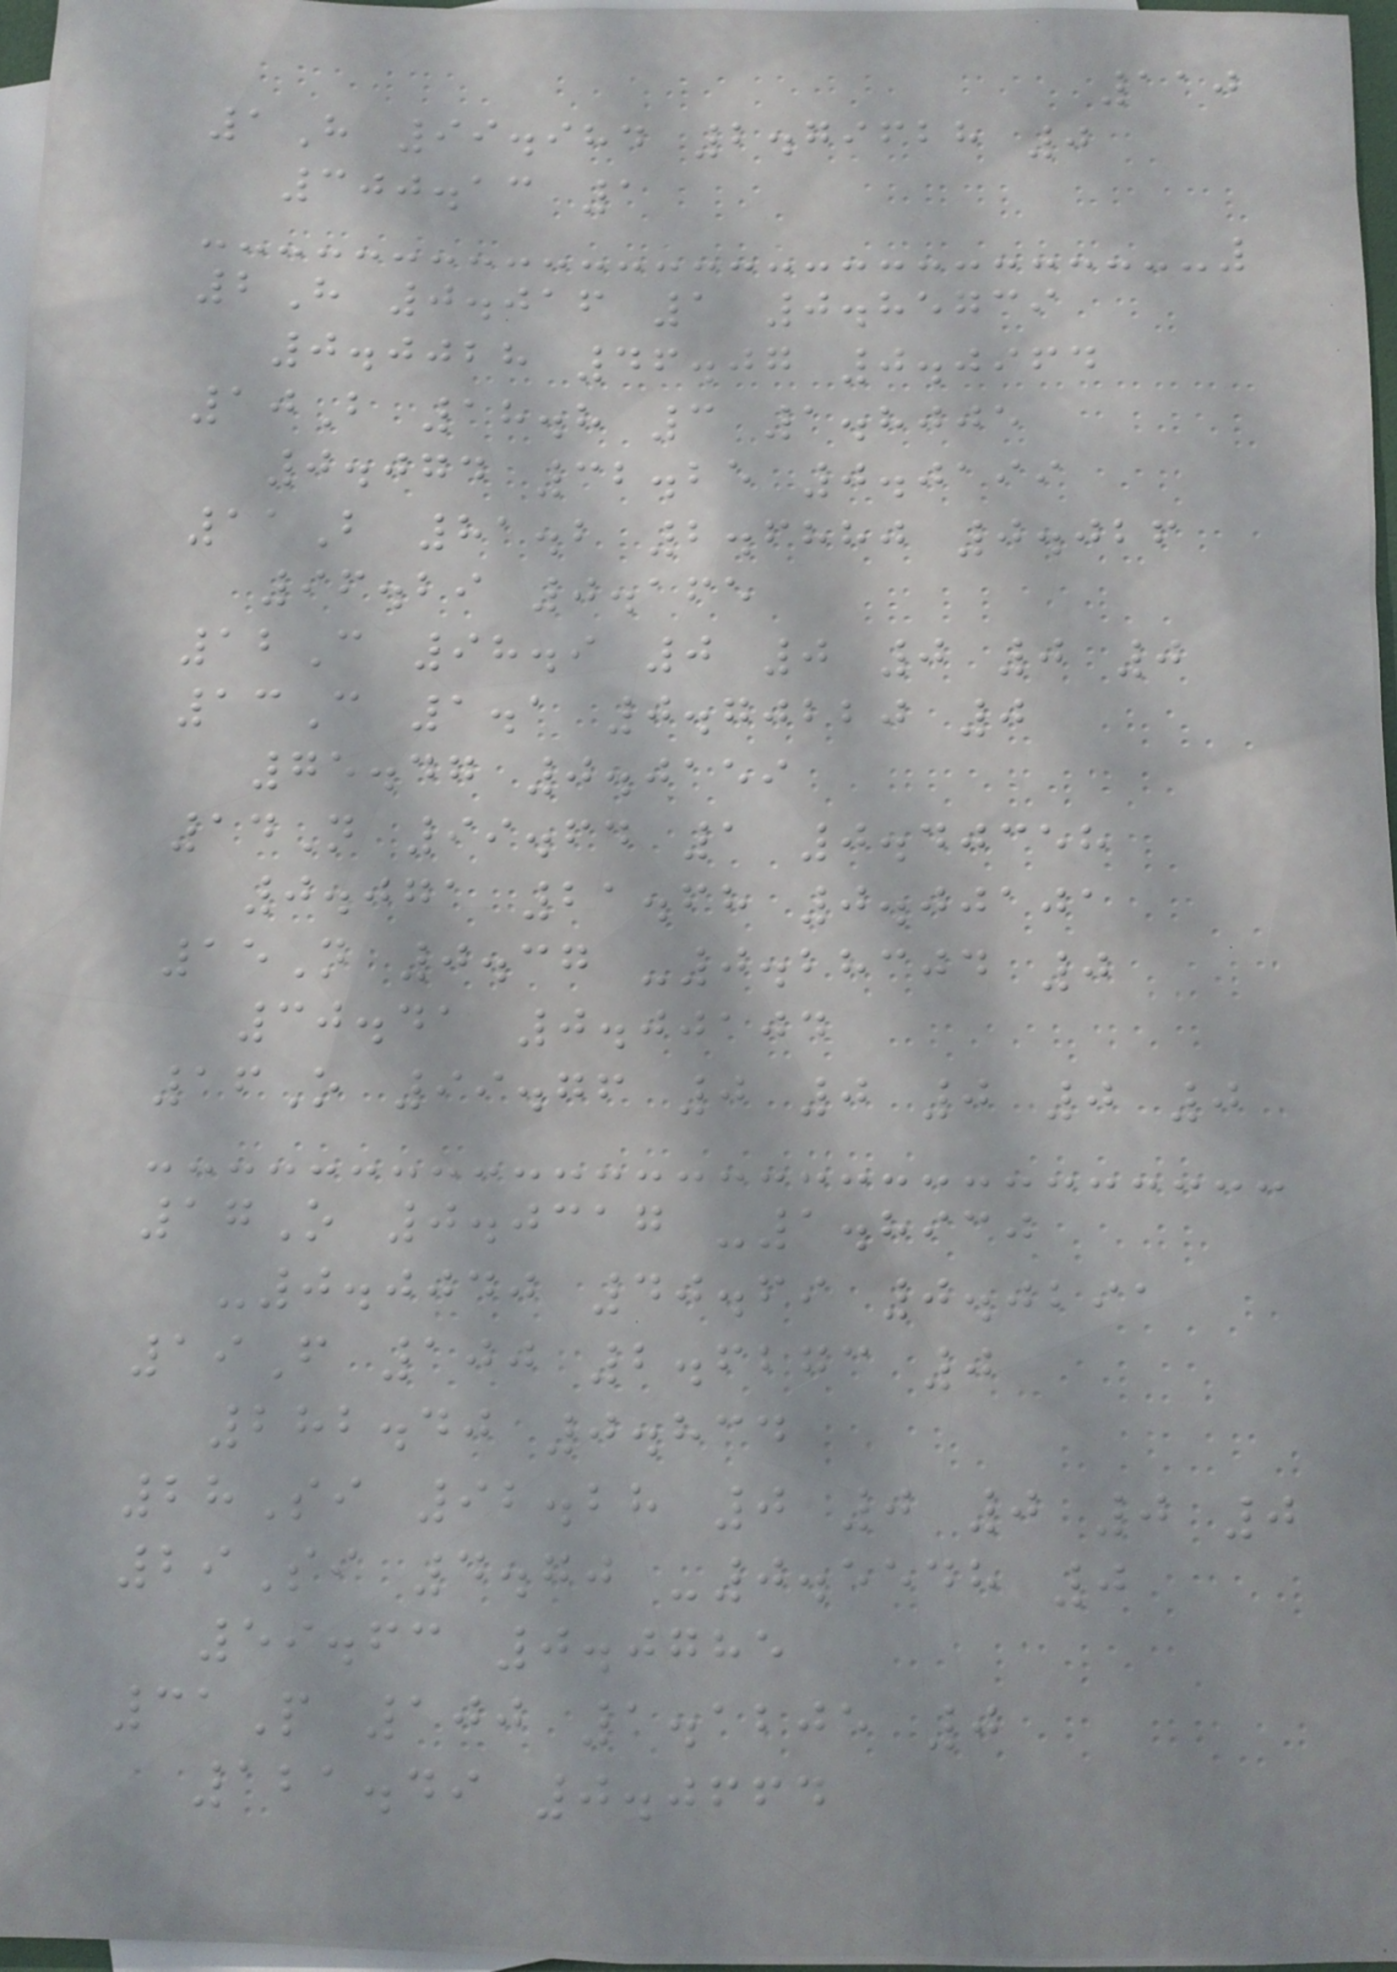110
1H 99.984 2.79628 0
300.13 1
2H 0.016 1 0.85739
0.0028 46.07 0.0964
10B 18.8 3 1.8005
0.074 32.25 0.0199
11B 81.2 2.6880 0.026
96.29 0.165
12C 98.9 0 0 0 0 0
13C 1.1 0.70220 0
75.47 0.0159
14N 99.64 1 0.40358
0.071 21.68 0.00101
15N 0.37 -0.28304 0
30.41 0.00104
16O 99.76 0 0 0 0 0
17O 0.0317 -1.8930
-0.0040 40.69 0.0291
19F 100 2.6273 0
282.40 0.834
28Si 92.28 0 0 0 0 0
29Si 4.70 -0.5548 0
59.63 0.0785
31P 100 1.1205 0
121.49 0.0664
